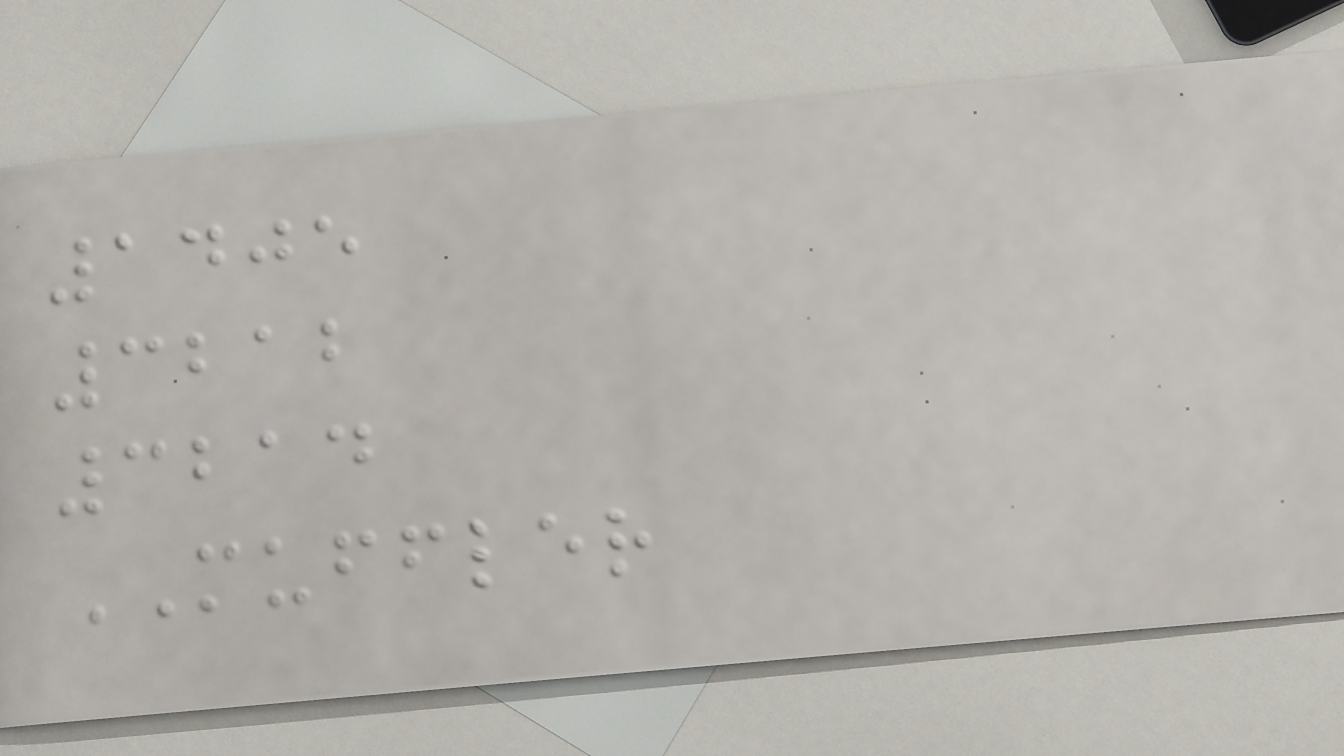1405
3212
3214
MUFFLER
